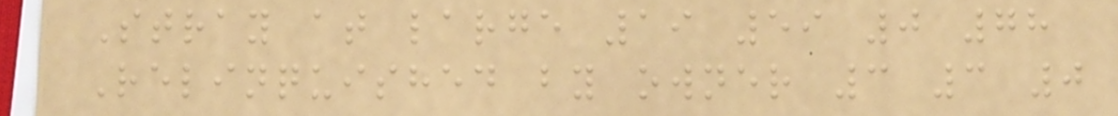Stray at large 19 59 0 78
Relinquished by owner 3 3 0
